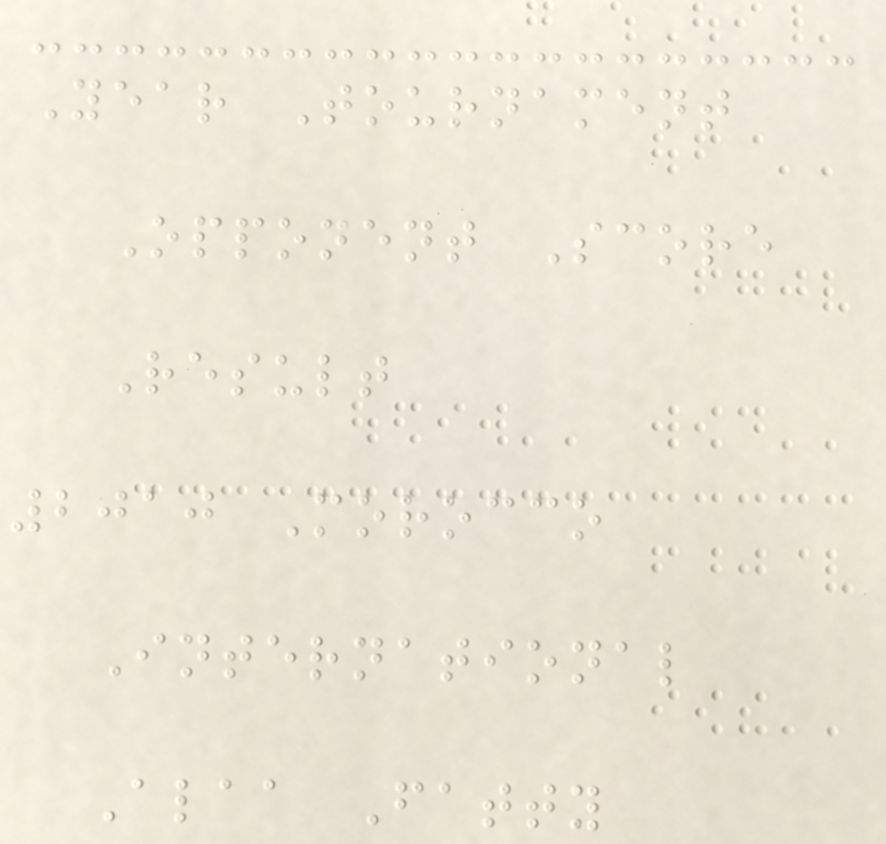Year Tournament
Opponent Score
Result
2010 Morocco
International
Alaa Fatty
